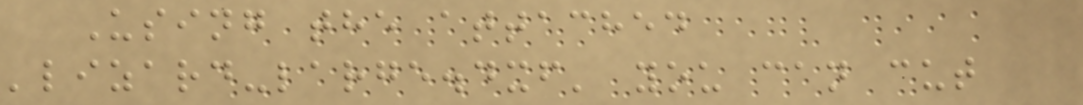Using the attached
'lizard-large.dxf' you can cut
